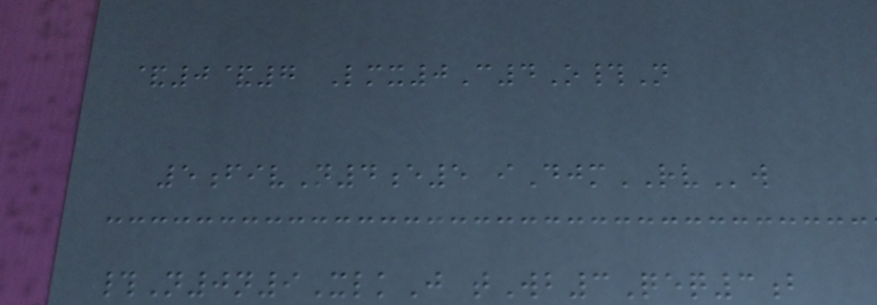&0&7 Lmx0C4O#N
5fivN4e5 iDjmRVw
#N0n9XlkJ tWb3Qeq3b
